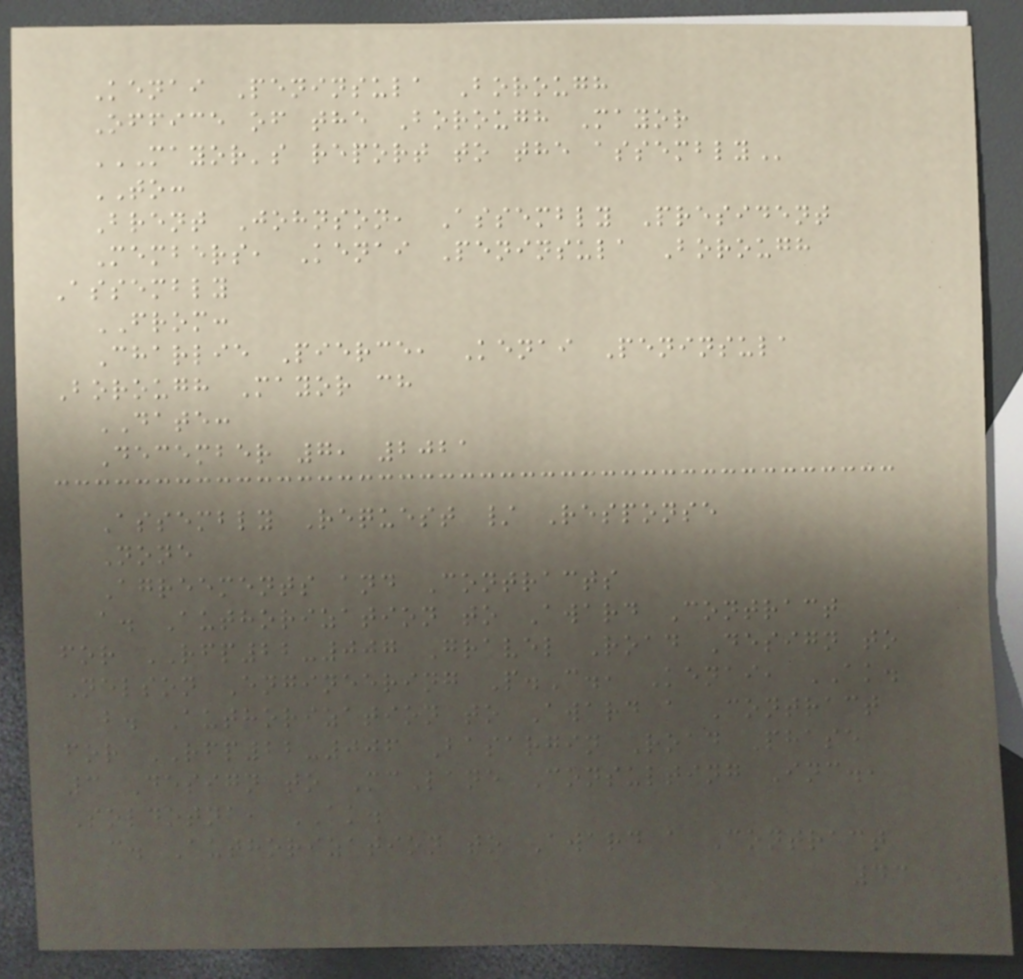Kenai Peninsula Borough
Office of the Borough Mayor
MAYOR'S REPORT TO THE ASSEMBLY
TO:
Brent Johnson, Assembly President
Members, Kenai Peninsula Borough
Assembly
FROM:
Charlie Pierce, Kenai Peninsula
Borough Mayor ch
DATE:
December 7, 2021
Assembly Request / Response
None
Agreements and Contracts
a. Authorization to Award Contract
for RFP22-007 Gravel Road Design to
Nelson Engineering P.C., Kenai, AK.
b. Authorization to Award a Contract
for RFP22-006 Basargin Road Phase
3 Design to McLane Consulting Inc.,
Soldotna, AK.
c. Authorization to Award a Contract
43
